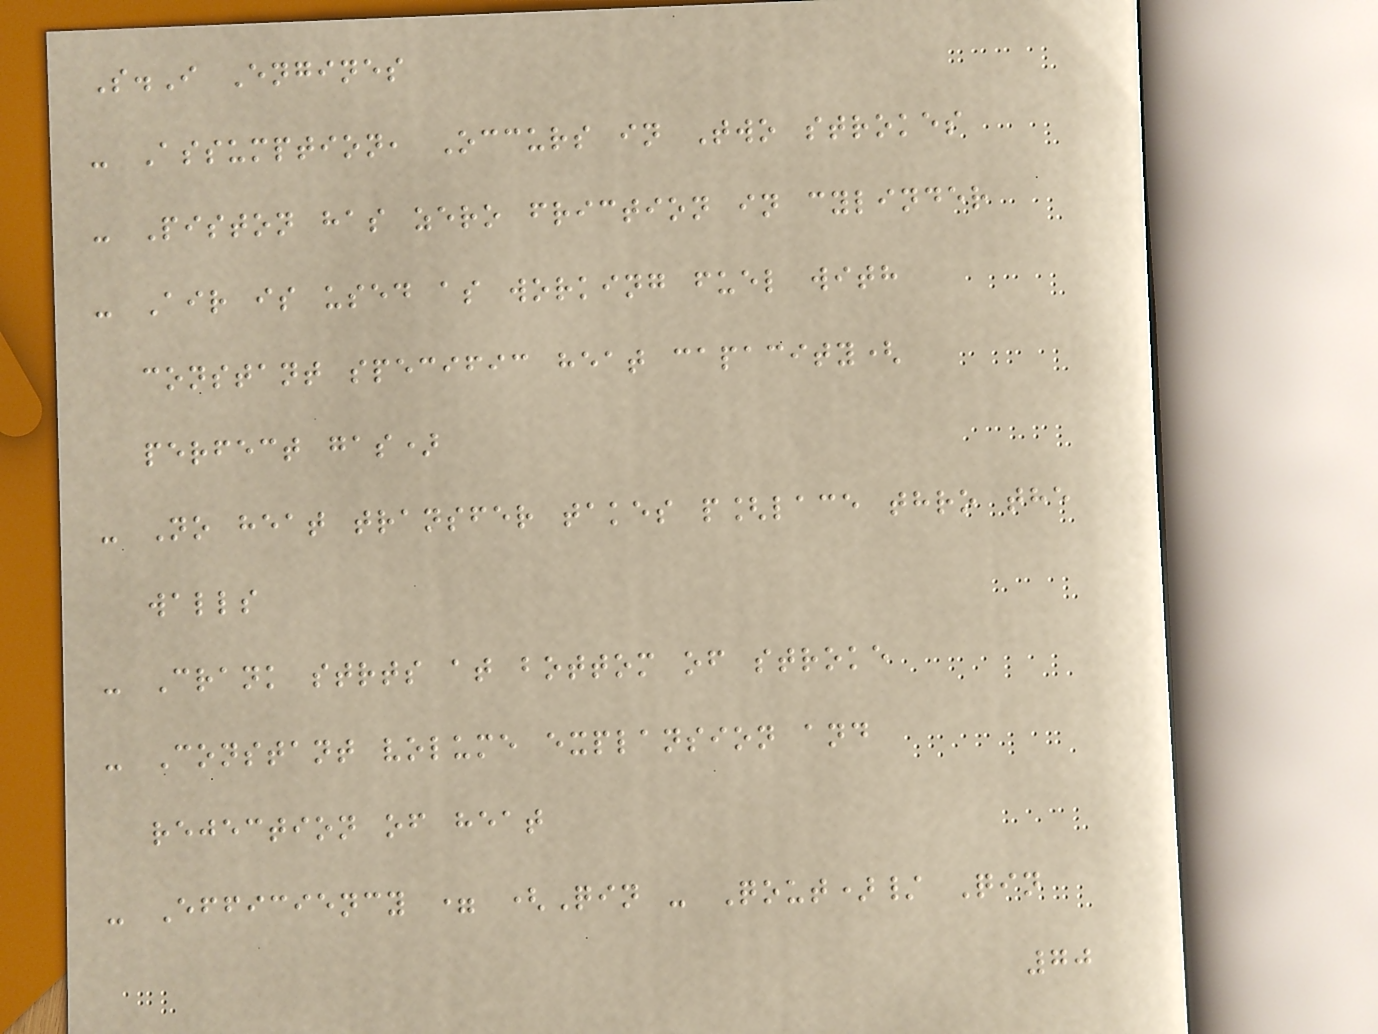S.I Engines
- Assumption, Occurs in Two strokes
- Piston has zero friction in cylinder
- Air is used as working fuel with
constant specific heat capacity(
perfect gas)
- No heat transfer takes p[lace thro the
walls
- Crank strts at bottom of stroke
- Constant volume explansion and
rejection of heat
- Efficiency = (Qin - Qout)/ Qin
70
